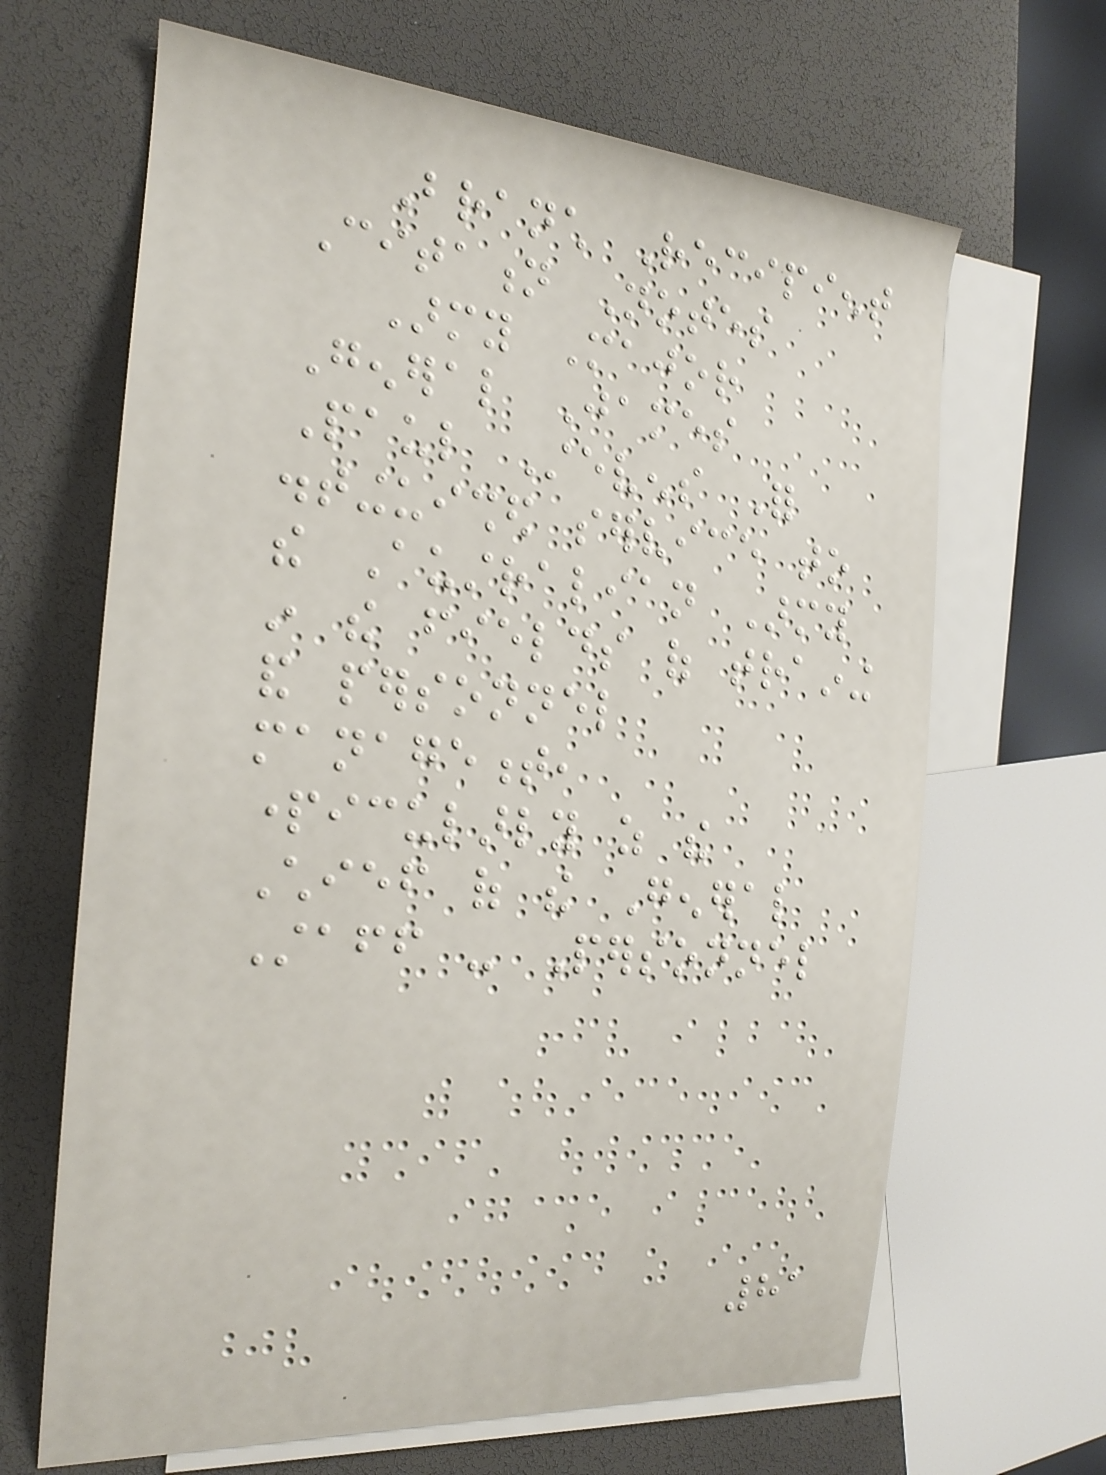Branch Recipient
Citation Notes
Army Major
General James
Paul Stevens For
distinguished service to
the Australian Army
in the fields of training
and personnel
management,
particularly as the
Chief of the General
Staff - Personnel
81
